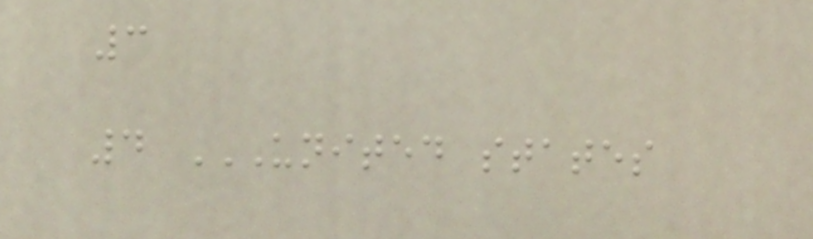3
4 UNITED STATES
